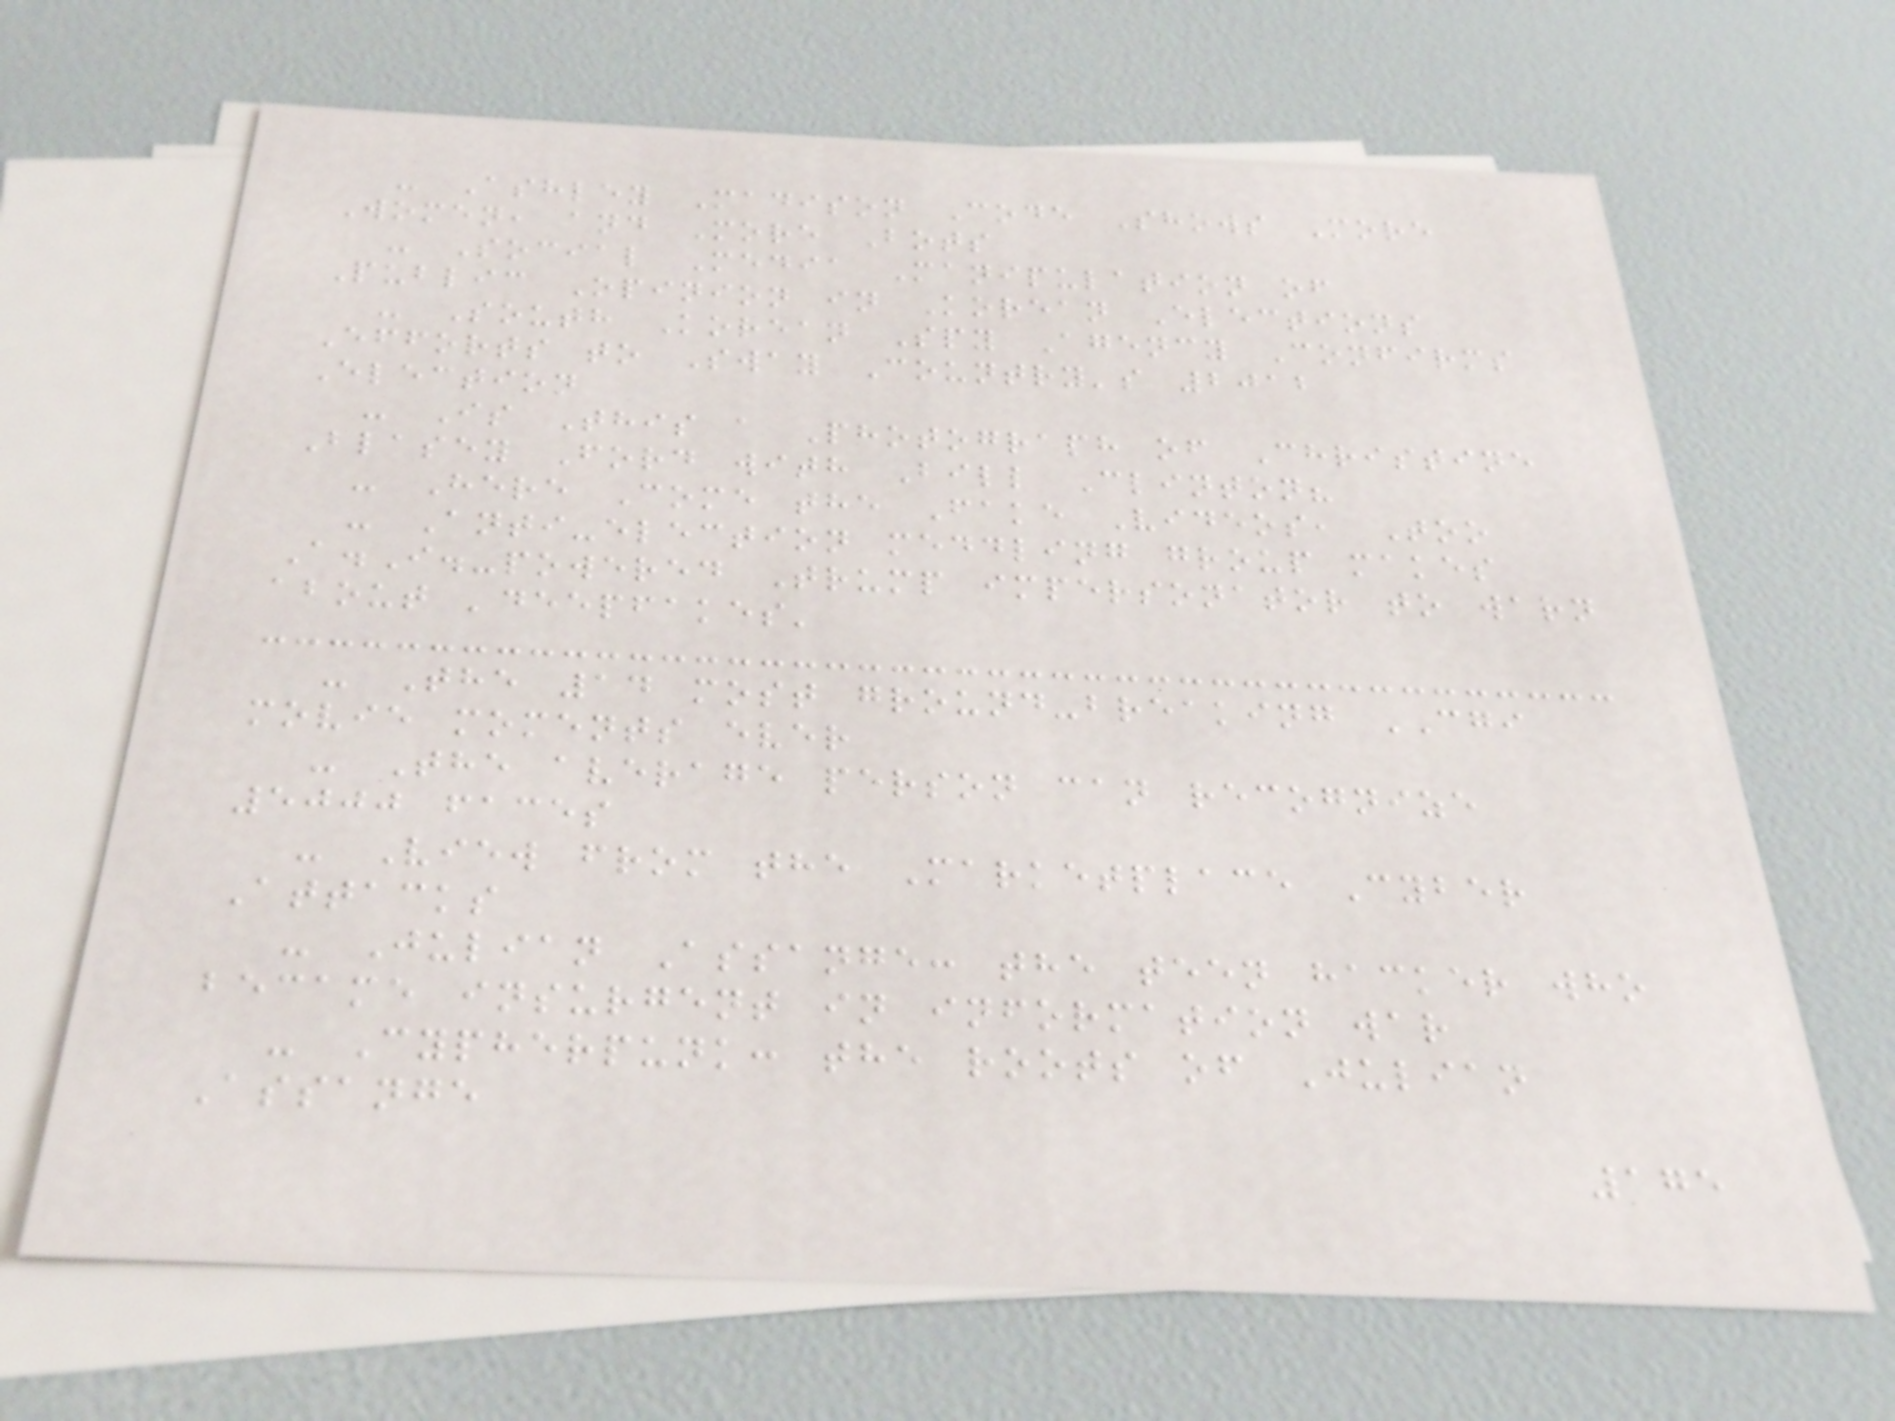- Ashley Madison Code Shows More
Women, and More Bots
- Social Media Manipulation of
Public Opinion in Korean Elections
- South Korean Spy Agency Confirms
Efforts to Sway Country's 2012
Election
- Is This a Photograph of Christine
Blasey Ford with Bill Clinton?
- Here Come the Fake Videos, Too
- Anti-election meddling group makes
A.I.-powered Trump impersonator to warn
about 'deepfakes'
- The 14 most ground-breaking CGI
movie moments ever
- The average person can recognize
5000 faces
- View from the Marketplace Cyber
Attacks
- Julian Assange: the teen hacker who
became insurgent in information war
- Cypherpunk: the roots of Julian
Assange
175
